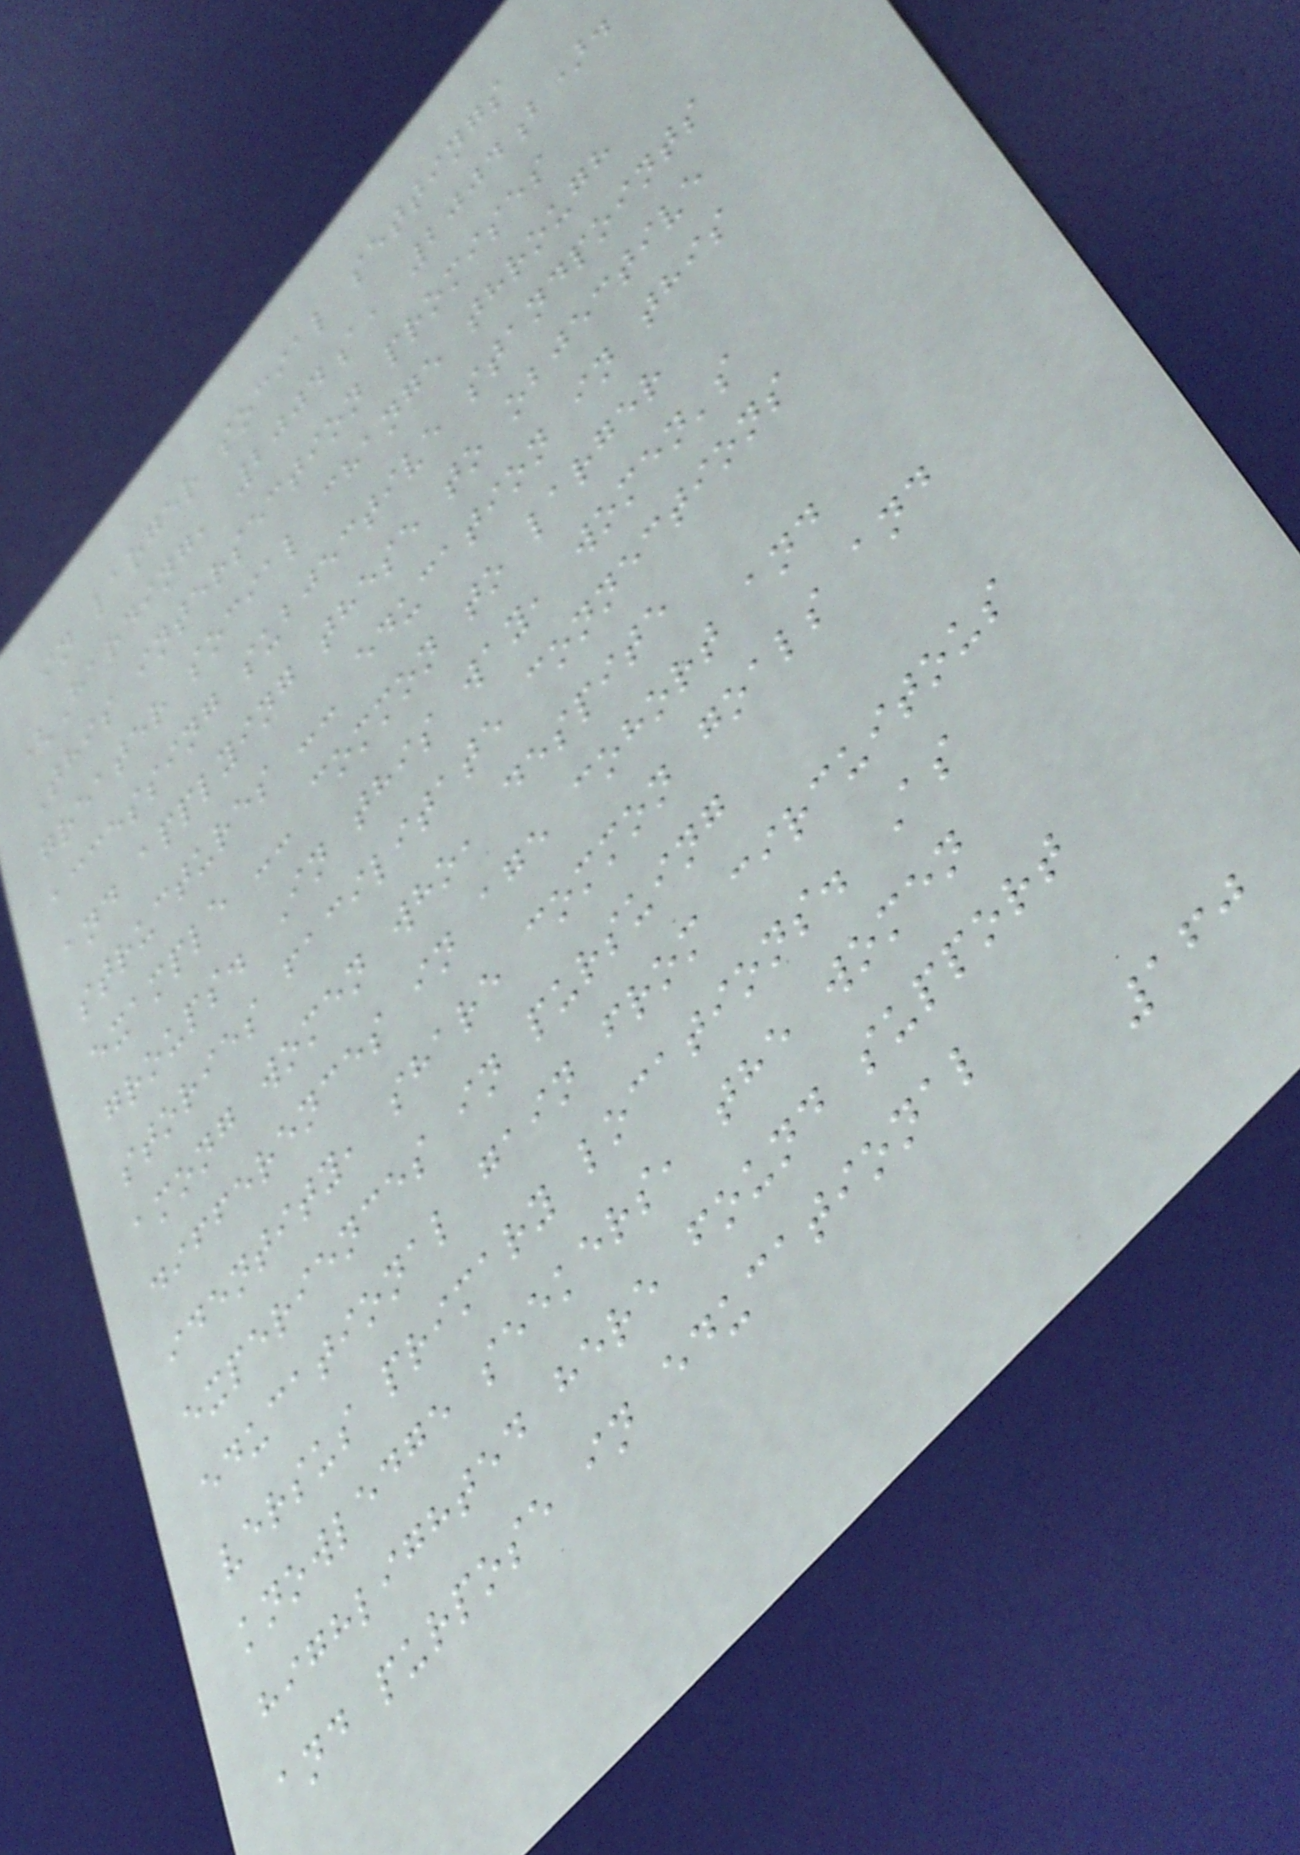in larger social settings
(Harding, 2004a, 2004b).
This intersection promises
greater social change through
accessing subjective standpoints
and applying these to objective
structures -- education in this
example -- common to larger
groups. In this way, women's
stories facilitate connections
among women who, despite
differences in age cohort and
identity, share common goals and
experiences in pursuing
educational gain from circuitous
versus primary locations. As
knowledge seekers, the women
highlighted here found support
and purpose in educational
160
